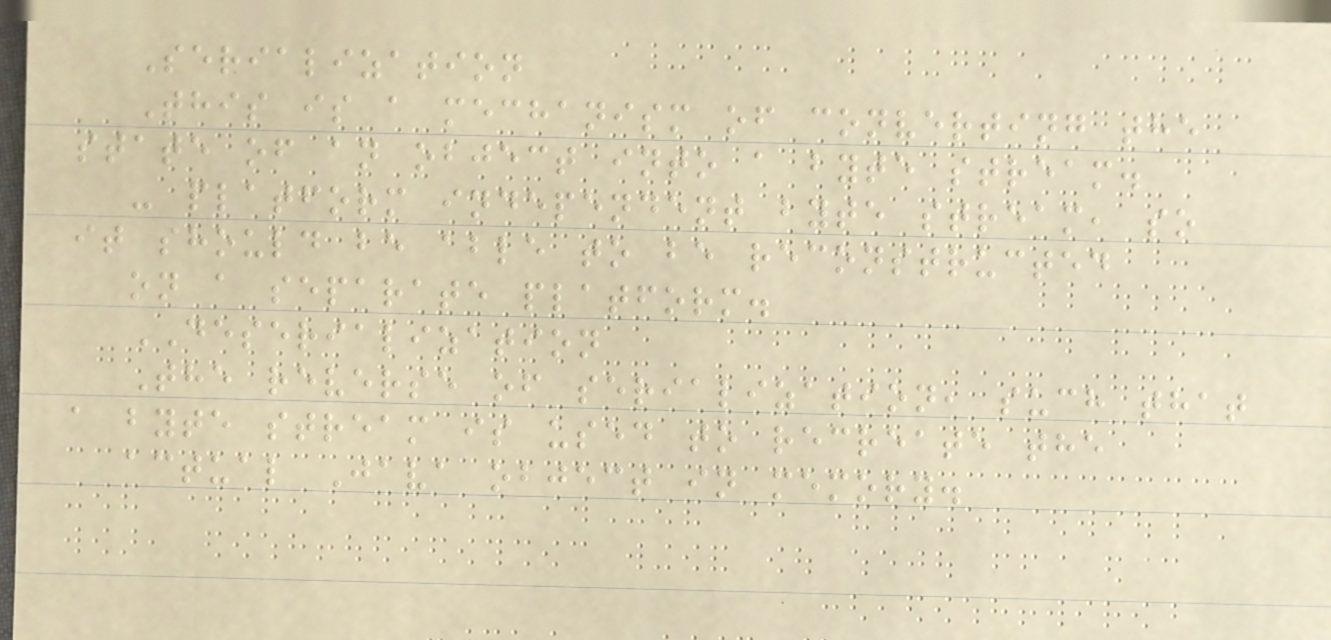Serialization
This is a mechanism of converting the
state of an object into a byte stream.
- platform independent byte stream, so
it should be able to be reconstructed
on a separate platform.
DESERIALIZATION
The reverse of serialization, such that
a byte stream is used to recreate the
actual Java object in memory.
